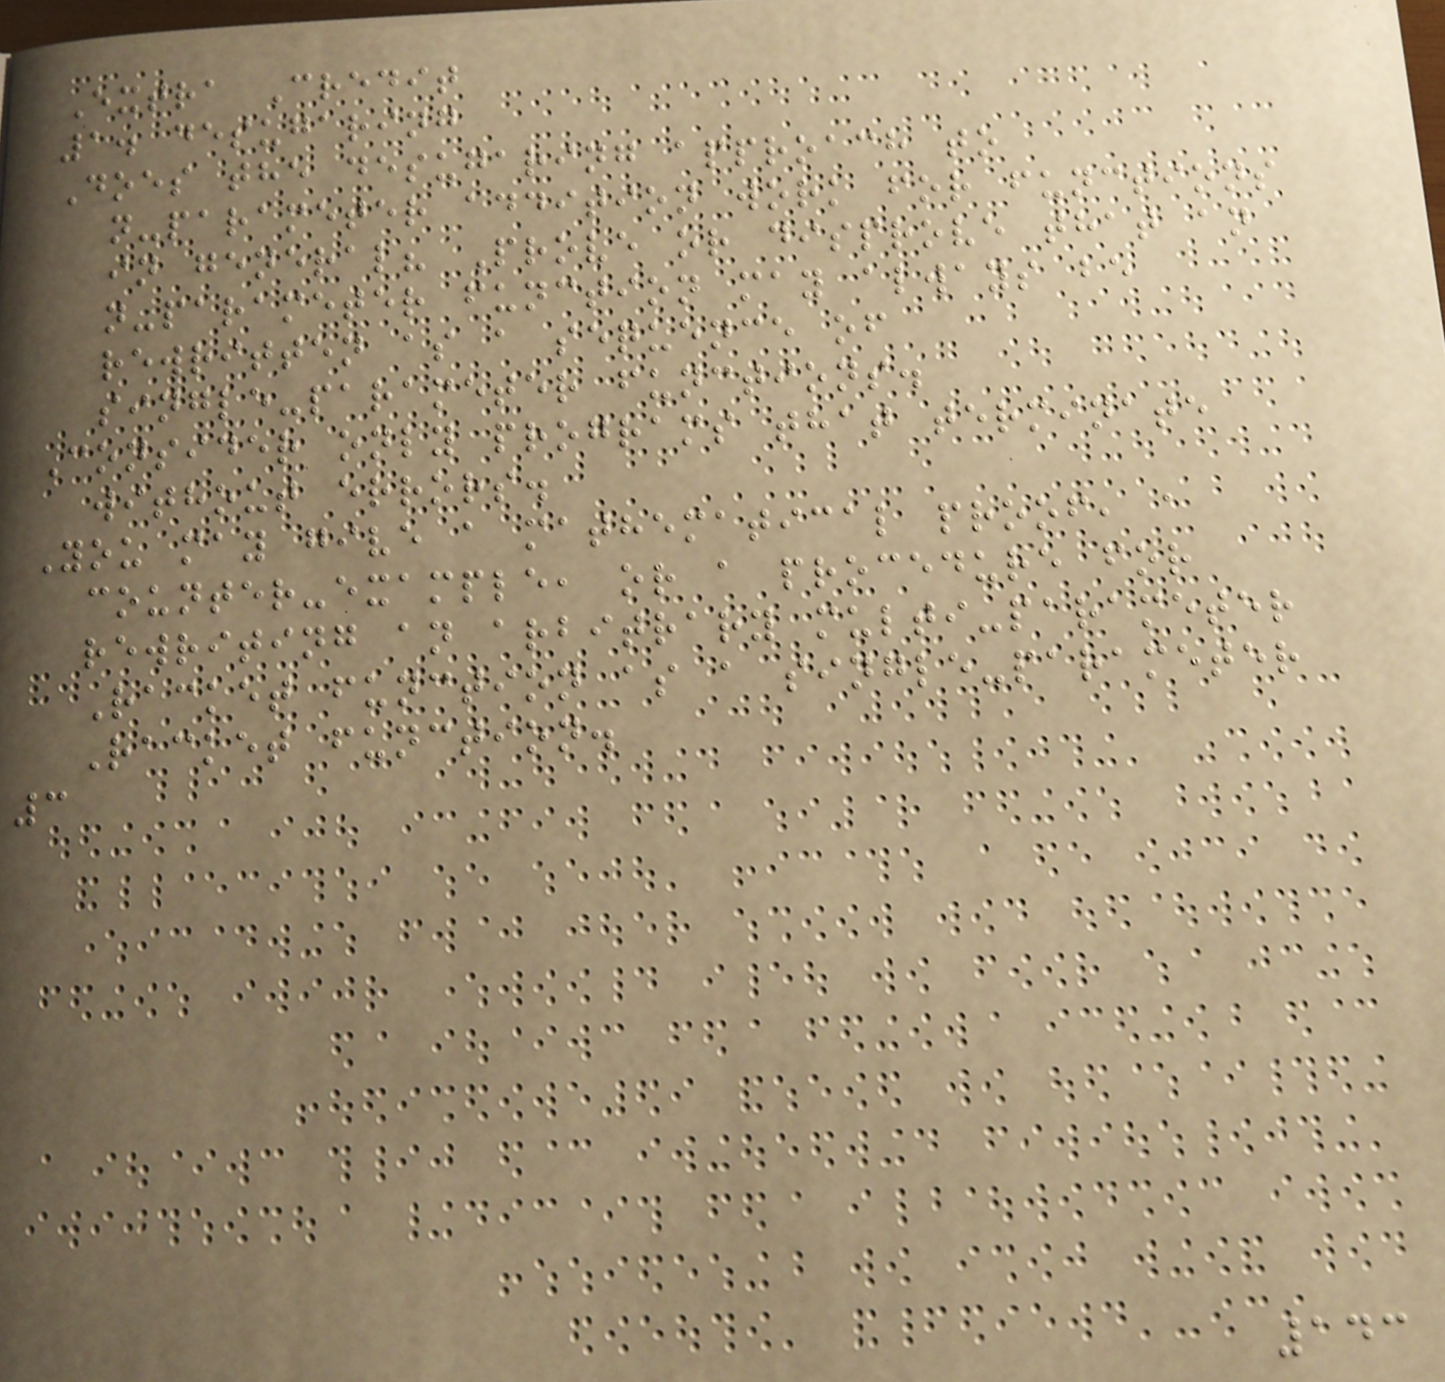Extra Credit
1. desugaring
Does the desugaring approach to
n-parameter addition work for functions
in general? Prove or disprove that an
n-parameter function may always be
rewritten as a sequence of
single-parameter functions.
Consider only programs that terminate
without errors.
You may give a mathematical proof, a
counter-example, or a procedure for
rewriting an arbitrary multi-parameter
Racket function as a single-parameter
Racket function.
3
143
